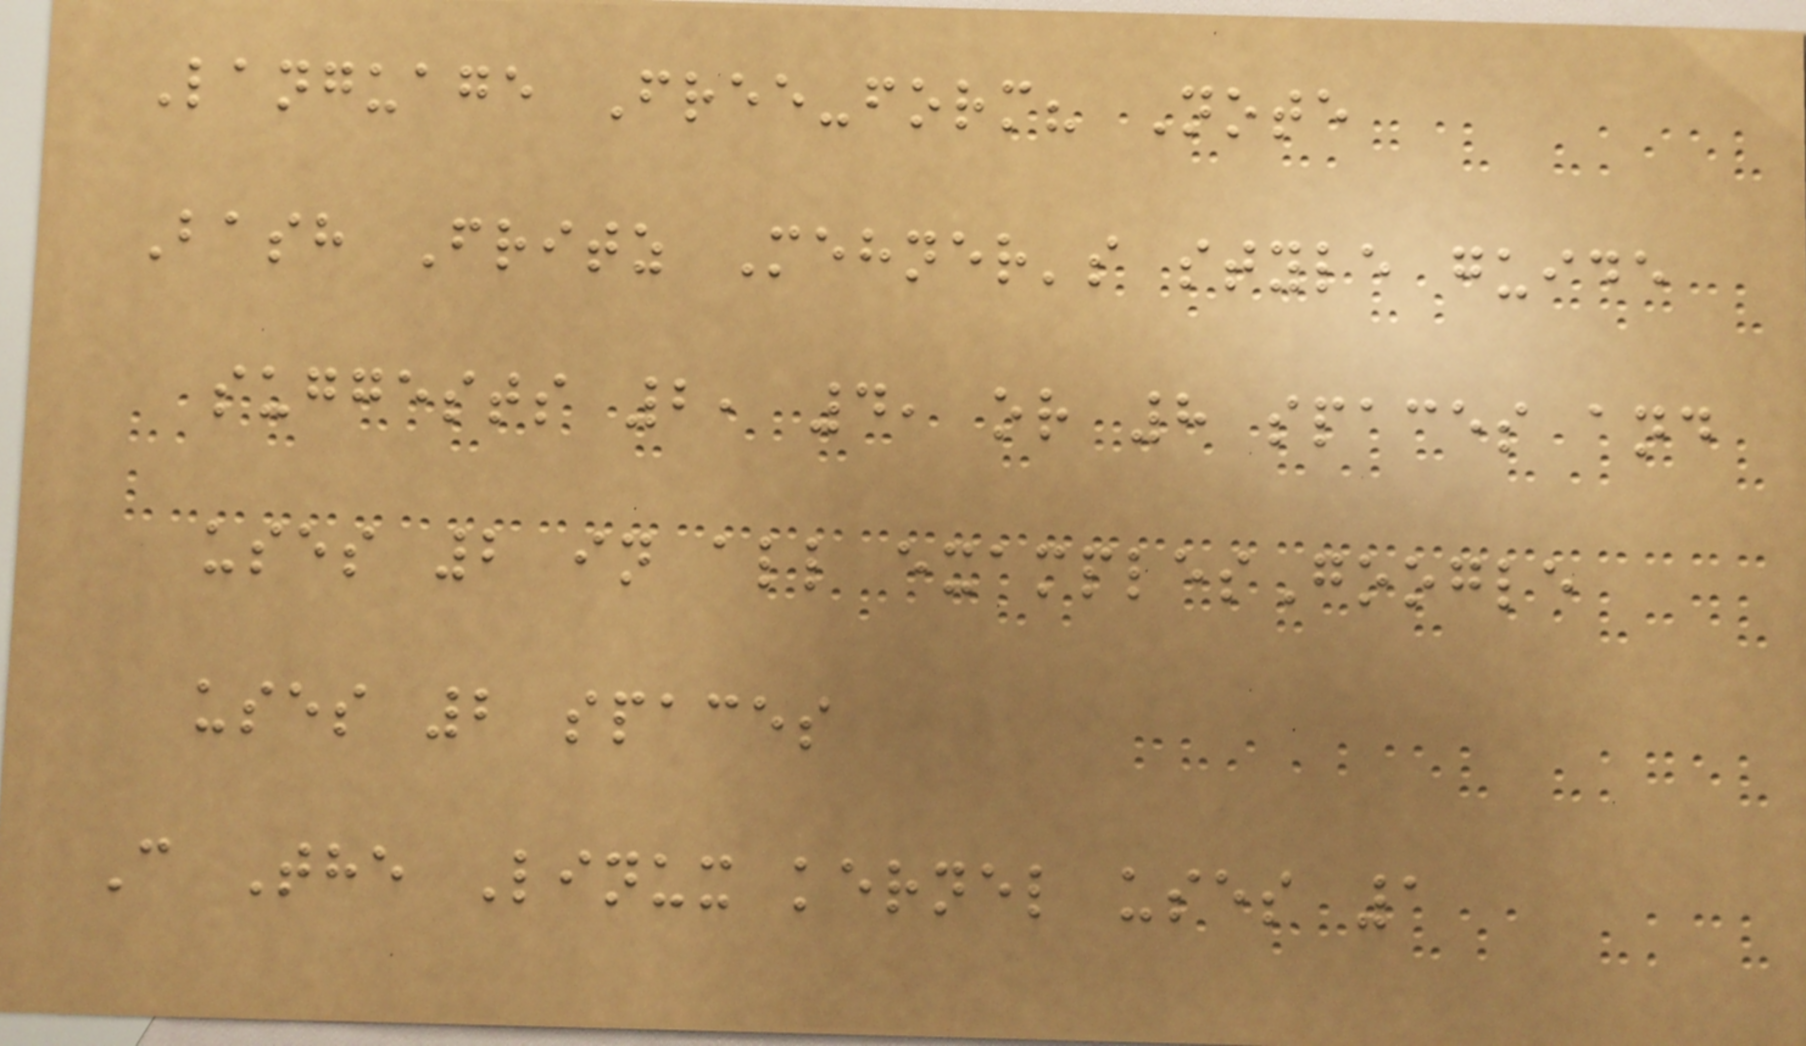Language Free-form? Note
Bash Fritz Mehner's style guide
suggests 2, 4, or 8 spaces and
uses 2 in all examplesGoogle
uses 2 spaces
C The Linux kernel uses 1
